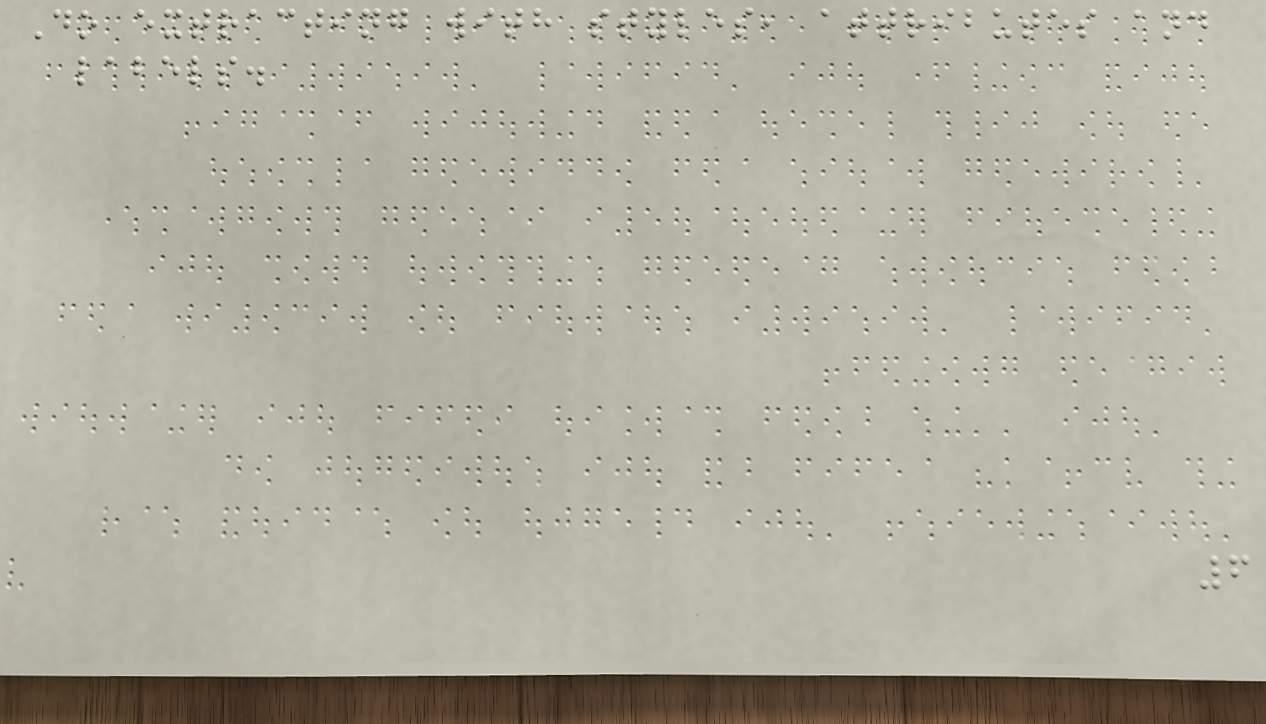Do extracting with styles, attributes and
labels.
6
